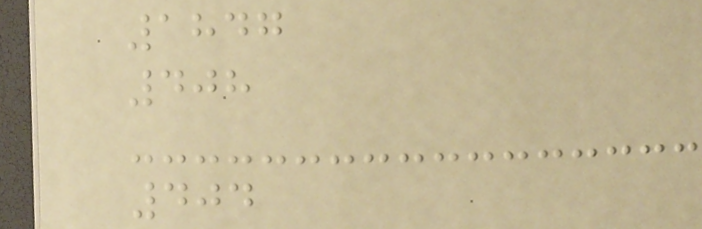1847
408
404
